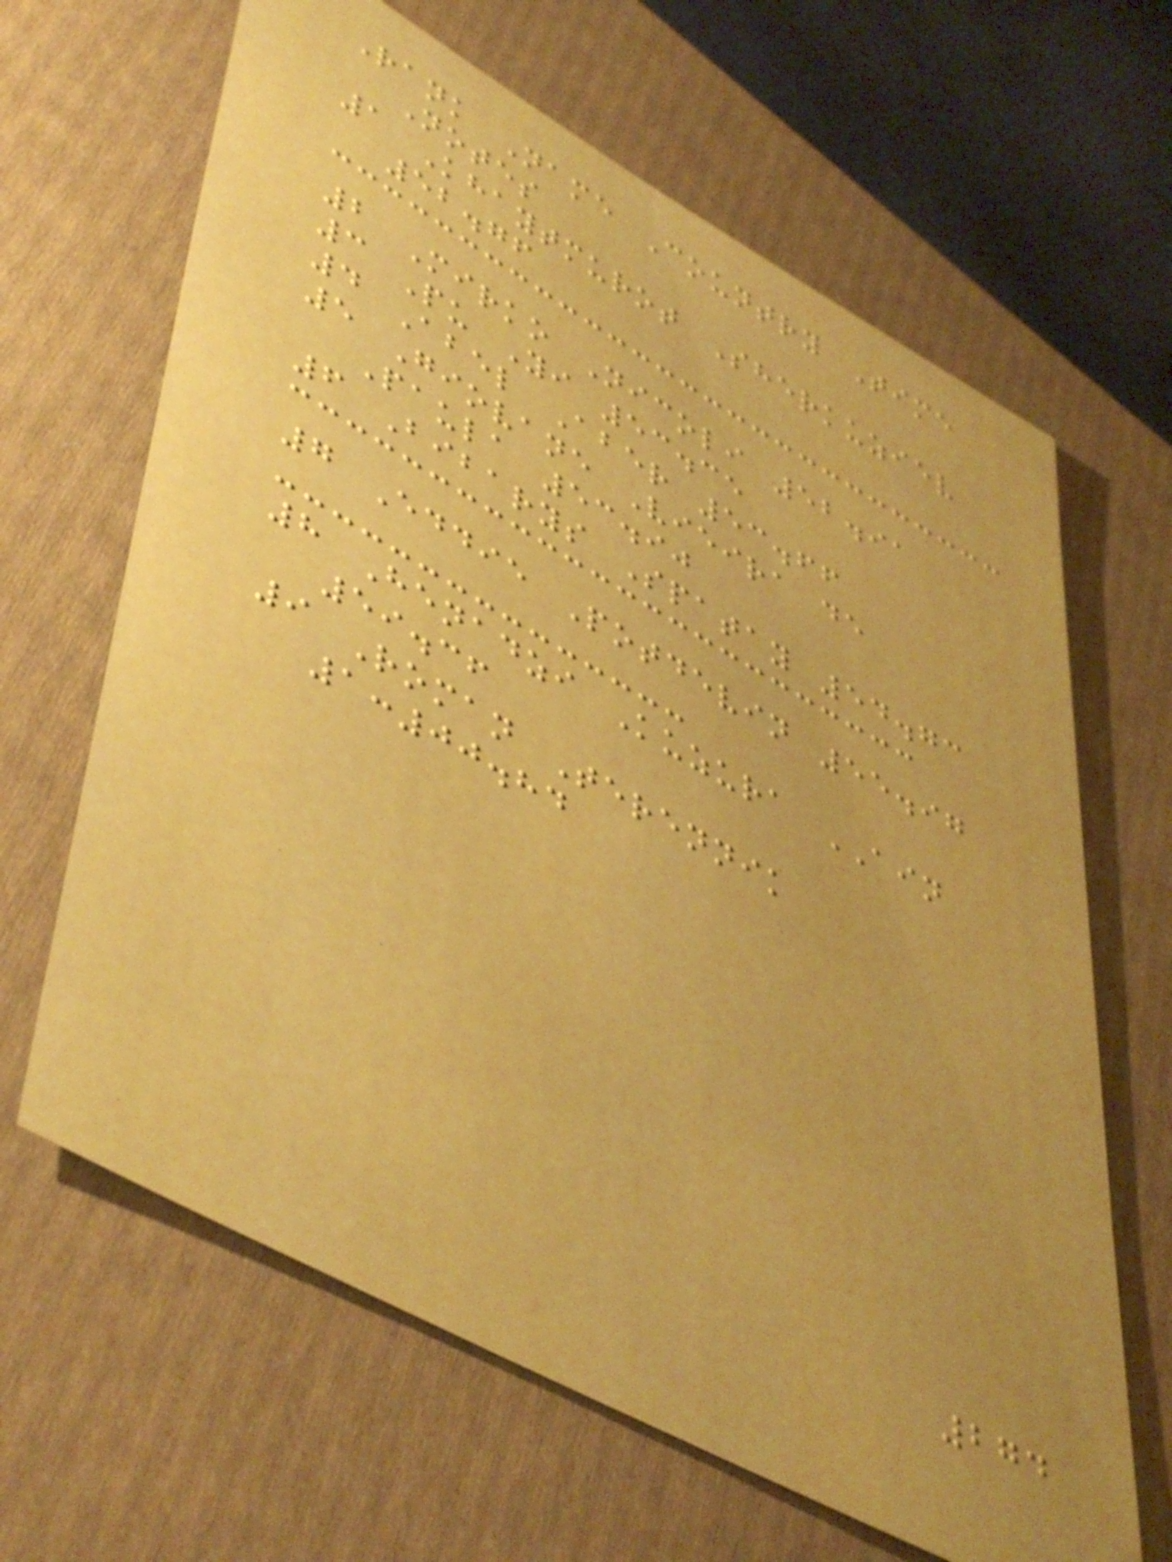Rank Name Country Time
Notes
1 Khaytmurot Sherkuziev
52.76
2 Mirko Nicoli 52.91
3 Pu Yi 53.35
4 Abel Aber 53.66
5 Giovane Vieira de
Paula 53.90
6 Bibarys Spatay 54.73
7 Eddie Potdevin 55.97
8 Henadzi Kuzura AIN
59.36
9 Roman Terennik
1:00.84
274
